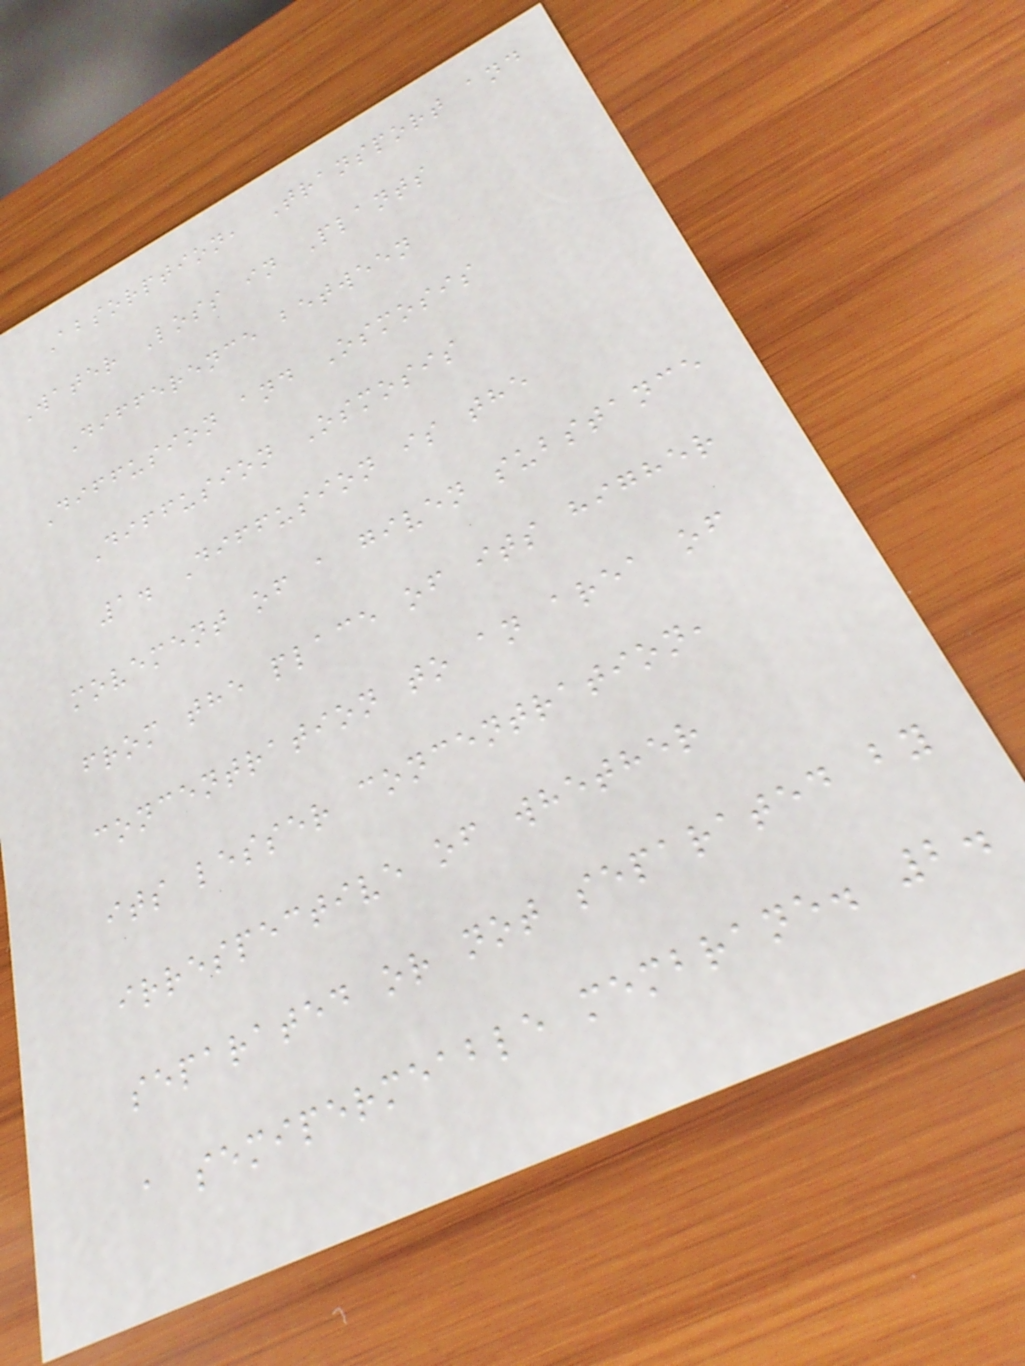Absorption, Transport and
Water Loss in Plants
Difference between
Diffusion and Osmosis
Diffusion Osmosis
1. Diffusion is the
movement of a given substance
from the place of its higher
concentration to an area of
its lesser concentration,
irrespective of whether
separated or not separated by
a semipermeable membrane. 2.
